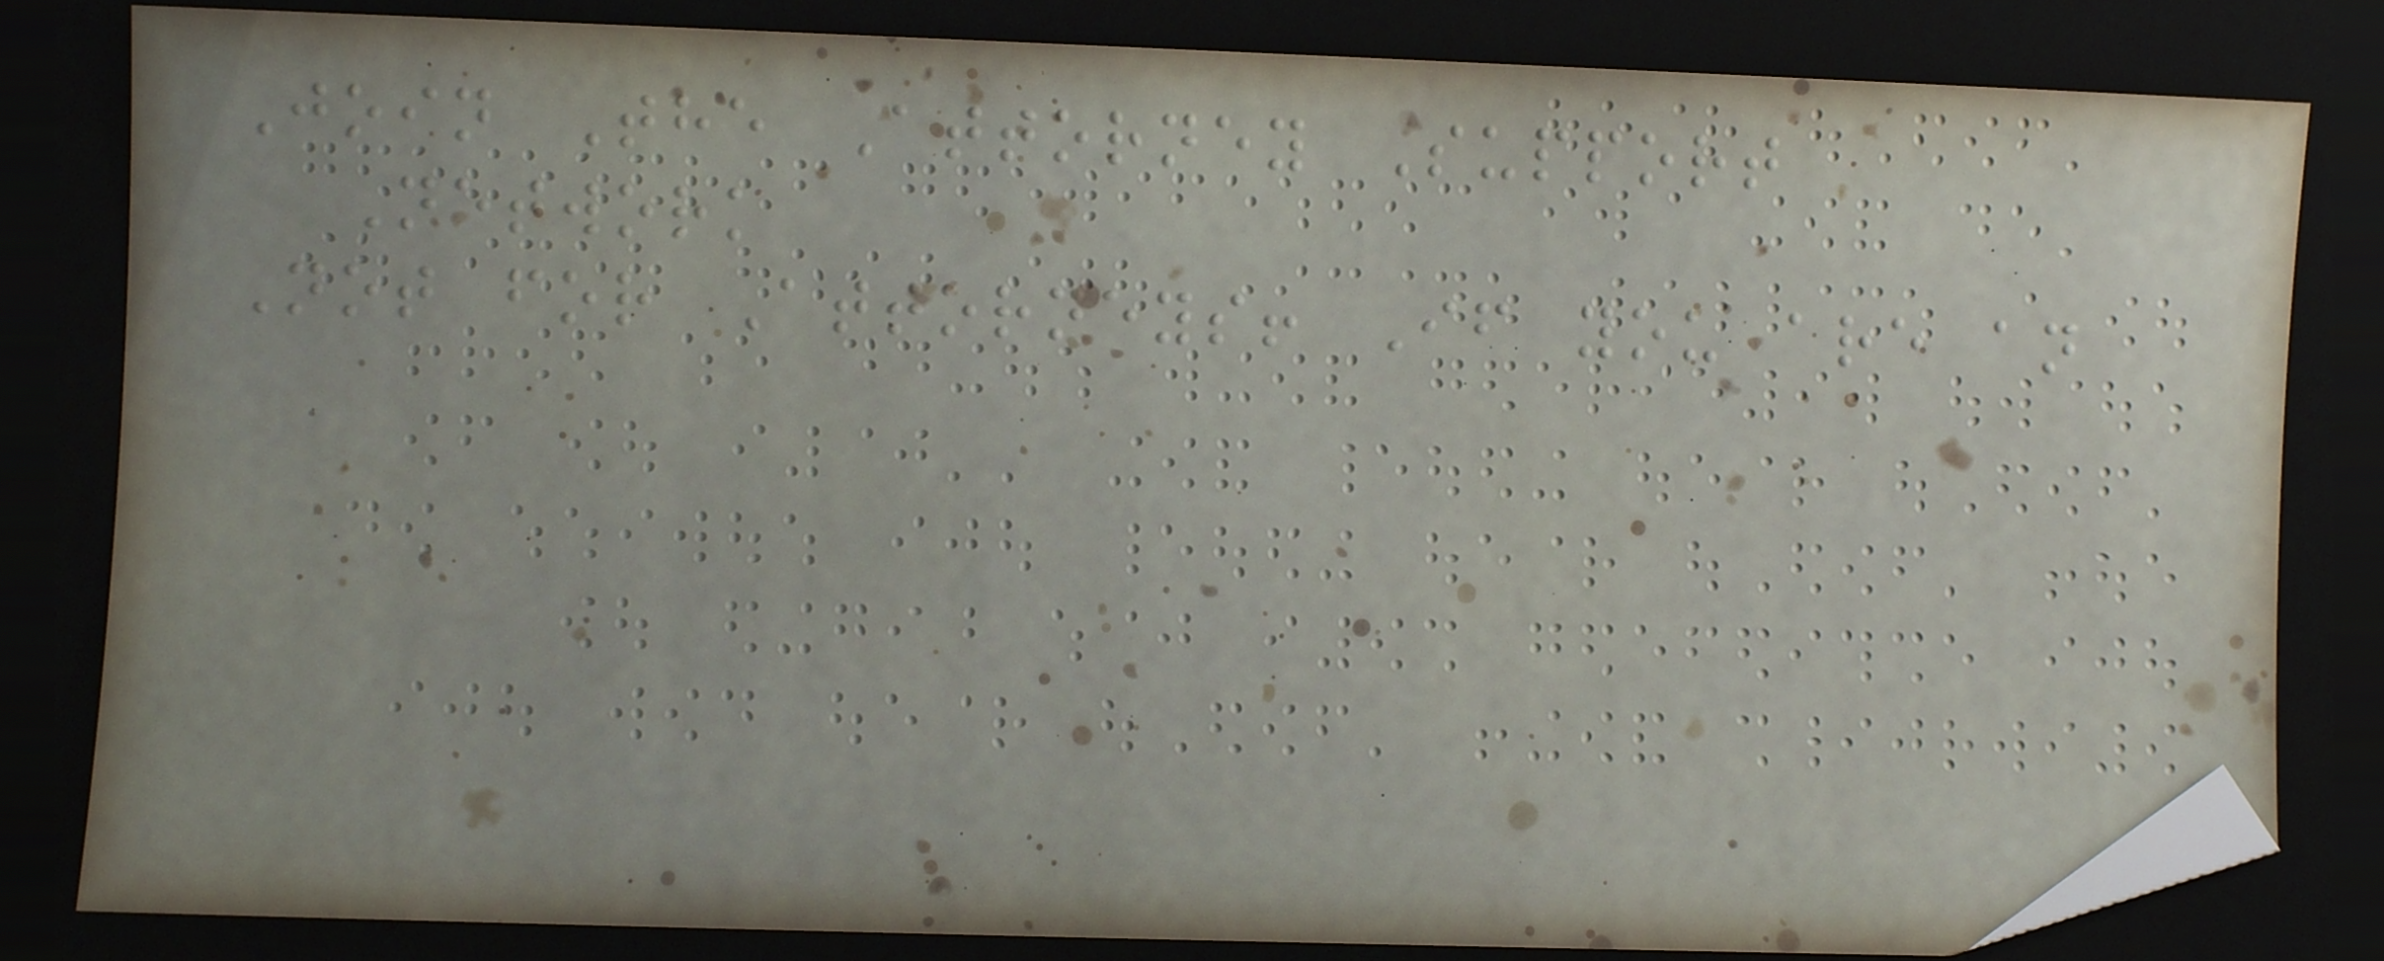Join The Attorney Support
Network
Not for Attorneys! If you are an
